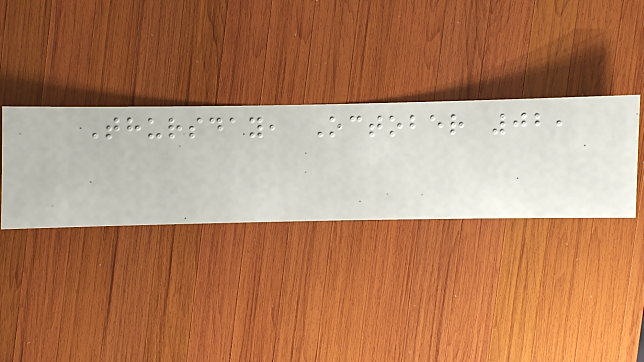Thursday, October 02,
